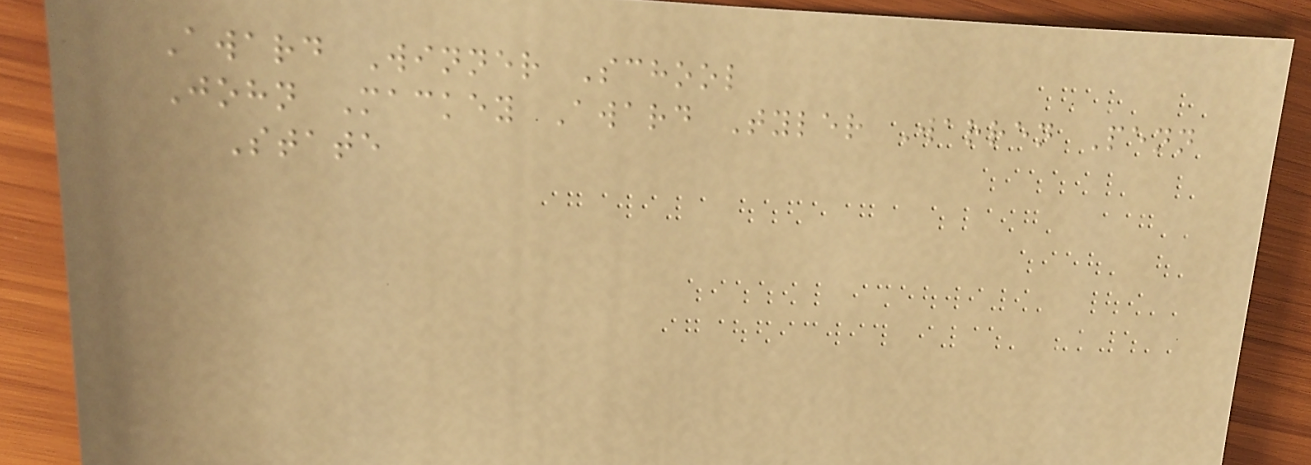Award Winner School
John Mackey Award Tyler Warren Penn
State
